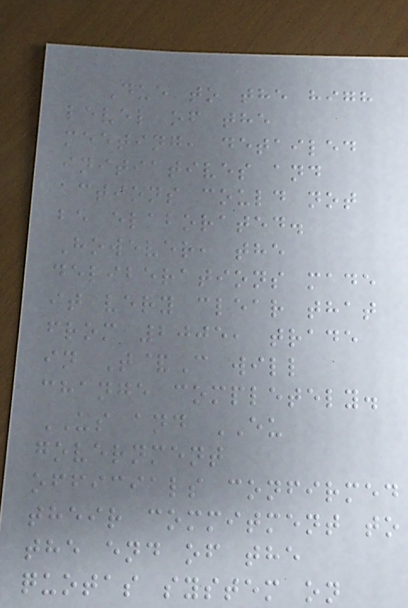Due to the high
level of the
meeting, detailed
initiatives and
actions could not
be elaborated.
However, the
deliberations made
it very clear that
from 2005, trade
in T&C will
change completely.
US and EU
government
officials confirmed
their commitment to
the end of the
quotas system on
